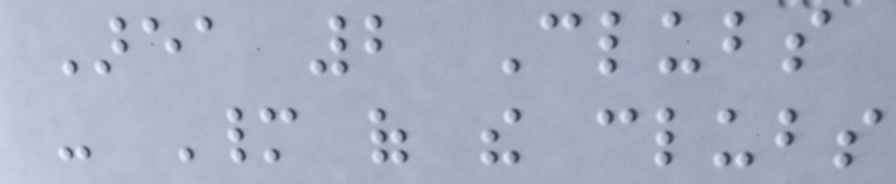Area 2 Clubs
- Many of the clubs
